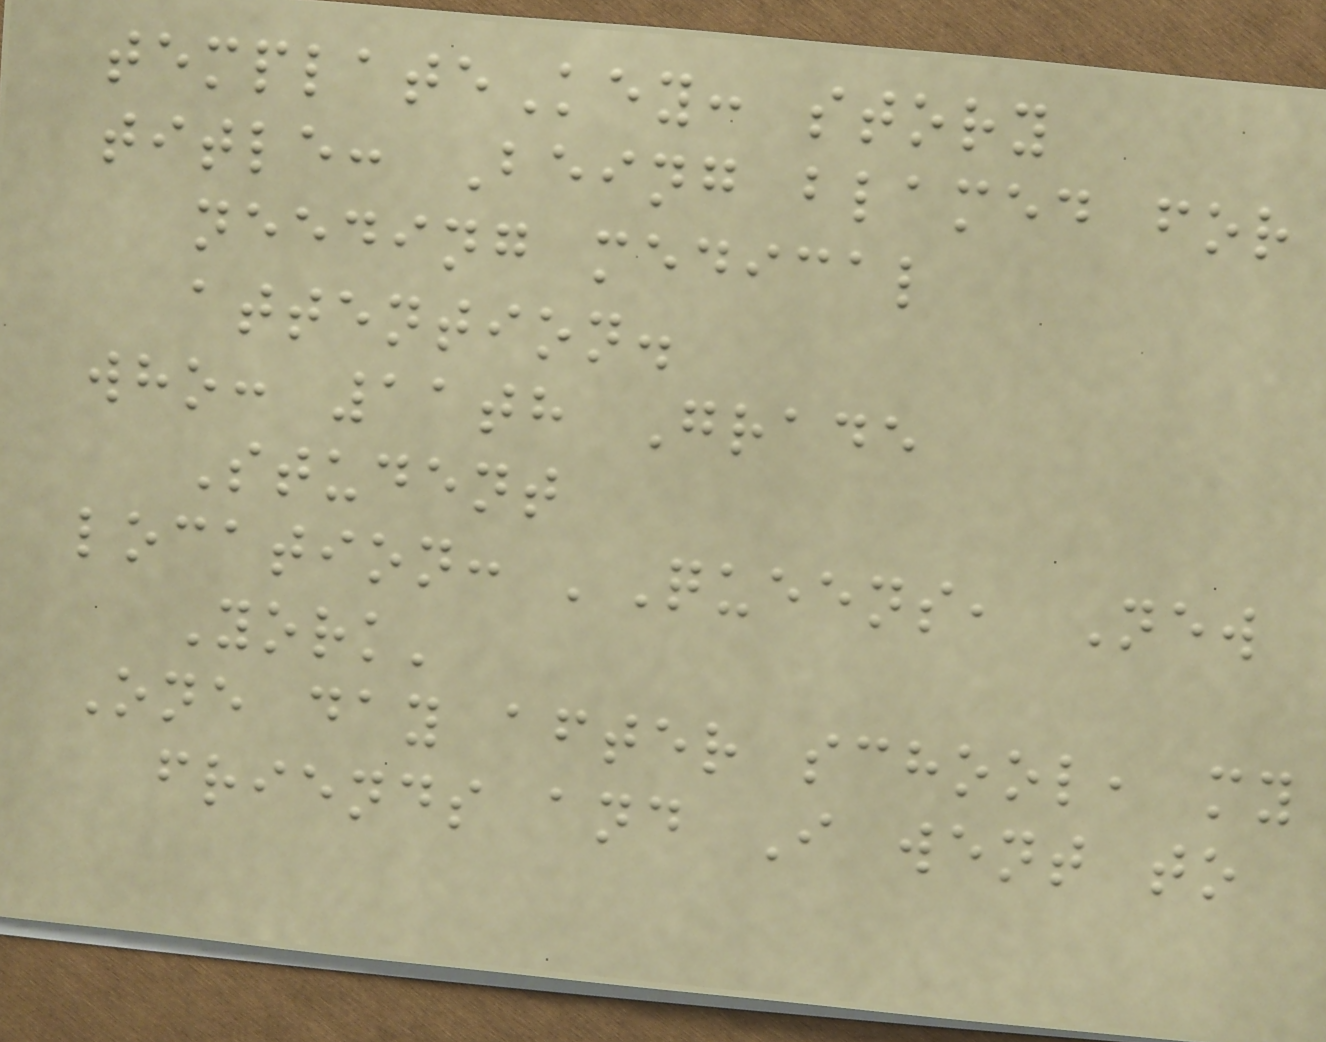templateKey: story
title: Being blamed for
needing medical
attention.
who: 11th Grade
Student
location: 'Queens, New
York'
One day after school, my
friends and I went to
